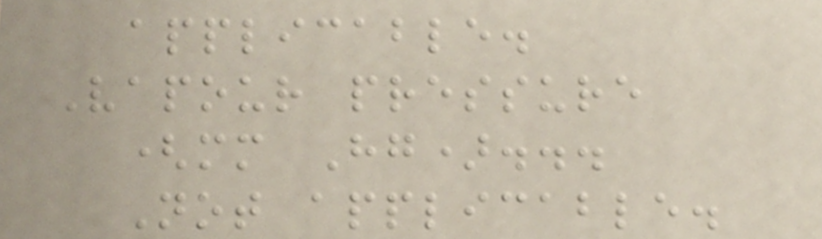applicable.
Vapour pressure
(mm Hg)...
Not applicable.
